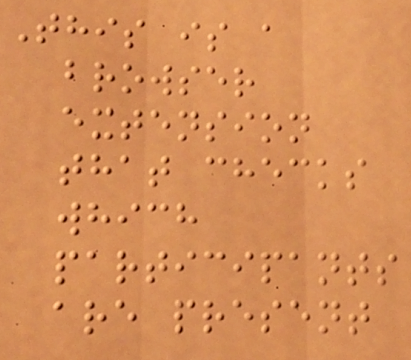This is a
browser
extension
that checks
which
participants
are present
